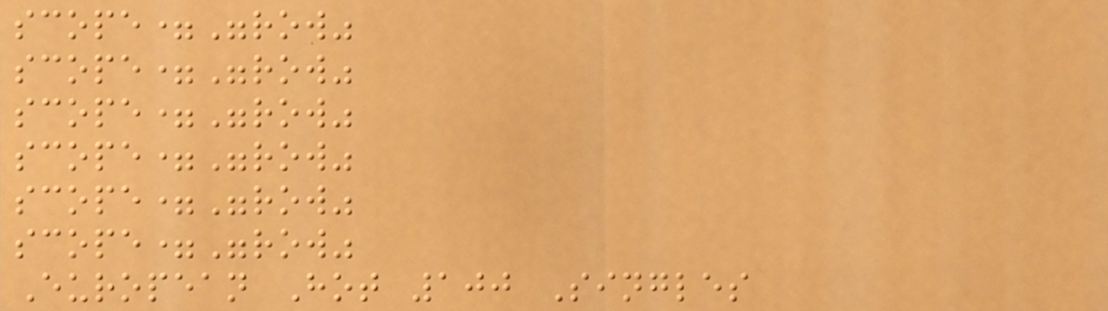scope="row"
scope="row"
scope="row"
scope="row"
scope="row"
scope="row"
European Hot 100 Singles
